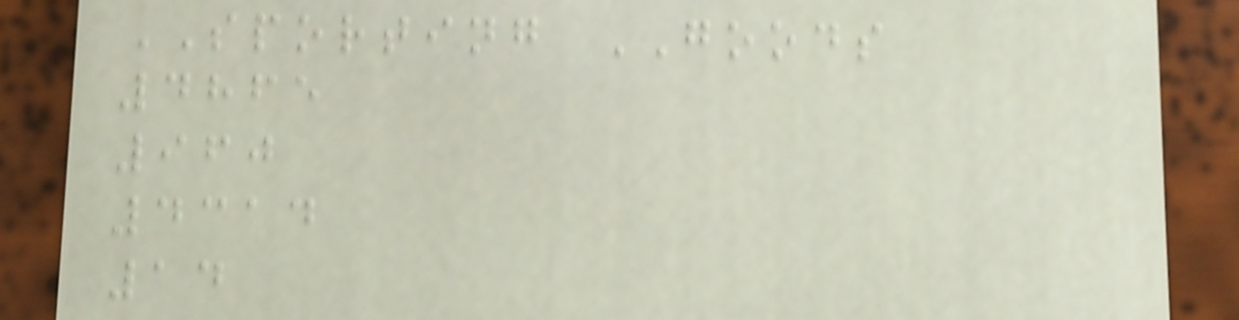SPORTING GOODS
4865
960
4314
14
